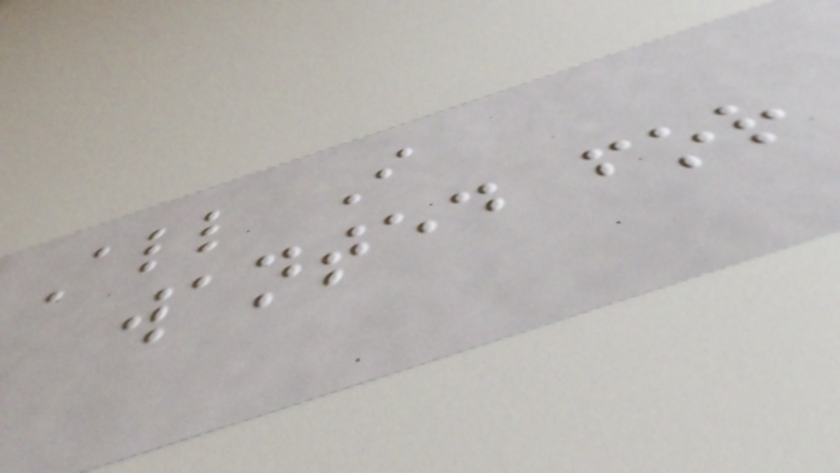All I
wanted for
